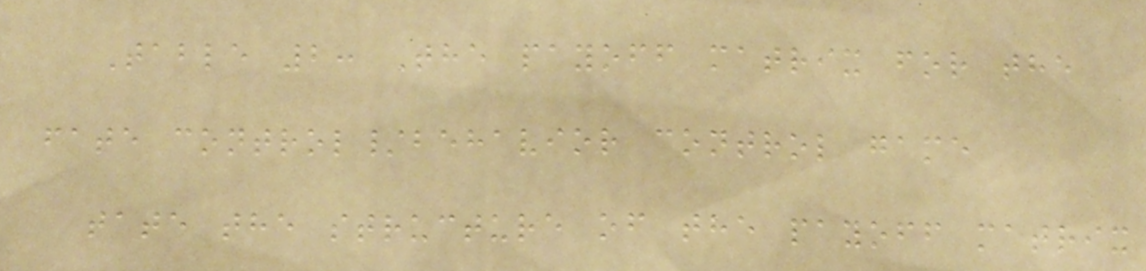Table 2: The payoff matrix for the
fate control/behavior control game
tate the structure of the payoff matrix
